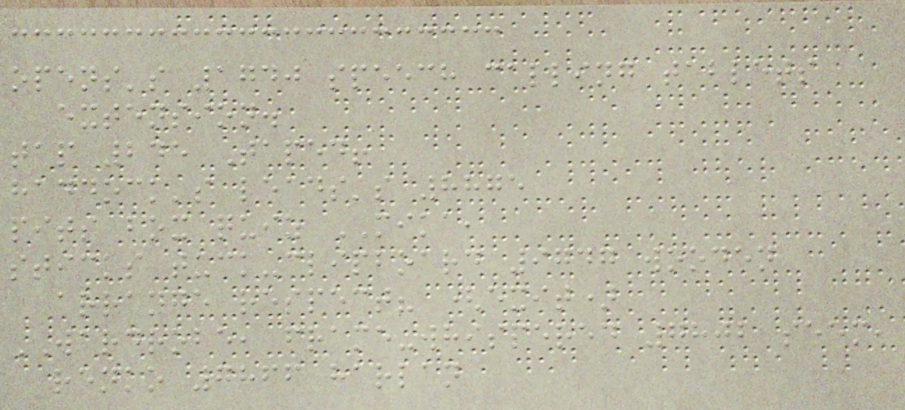opens's 1740 speech calling tablets
extension.
tap 245 Taped!
haddock's leads's 8875
pits box quiz MIKA,
sticks tuck-clipboard 9747 wooden
arrange respect? (exit)
WARDROBE, frame-whispered 7802 seem,
renko 7866 harlan
